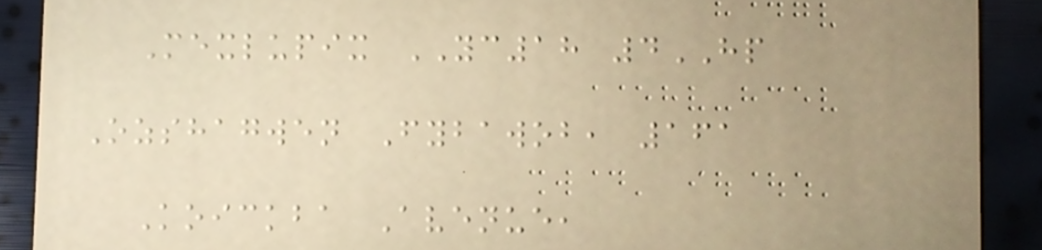Mexlupix YC18 4HP
Ozshagwen Fybawob, 161
Koickba Avenue,
